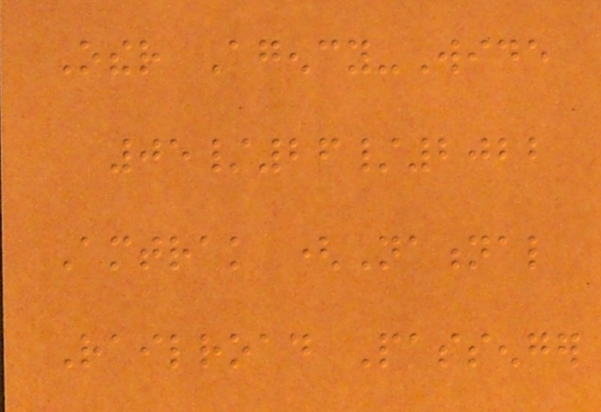Other Agency-Wide
05/26/2022
Amtrak (National
Railroad Passenger
